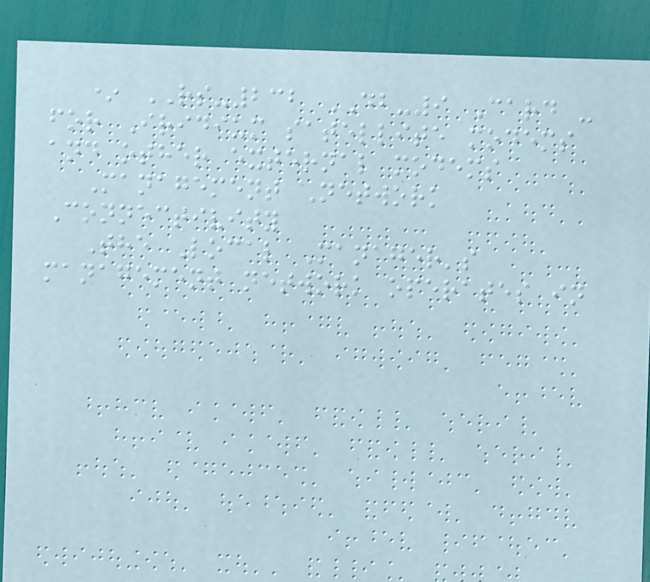* RS-232 DB-9 Card -
for Iridium satellite modems
and other external modems
Management Network
Connectivity
The Local Manager's
management network operates in
